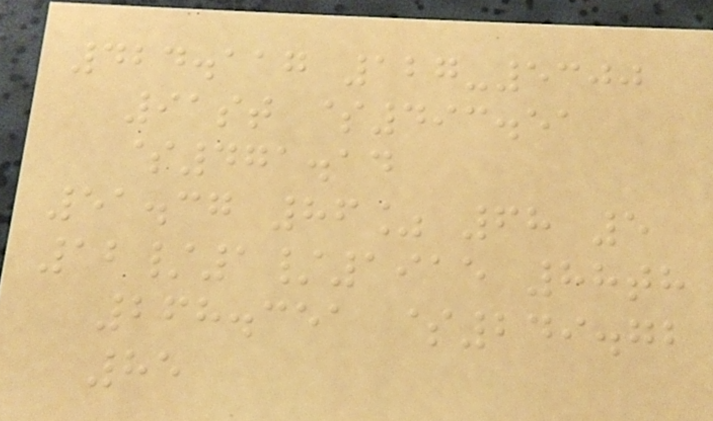424.117 127-5300
91st $493.51
$471.14
51.37 86% 68 5
12/1/1915 88th
268.351 $249.72
85
